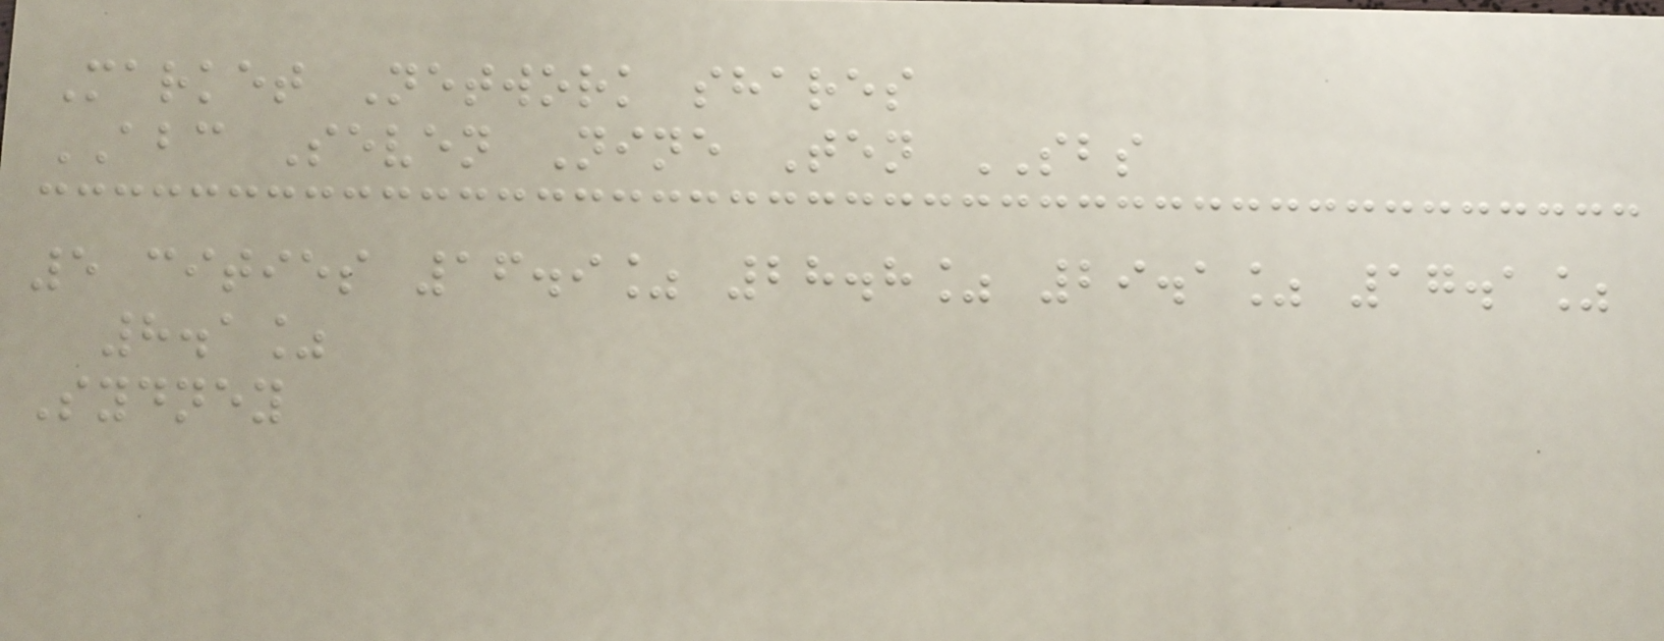Market Network shares
ABC Seven Nine Ten SBS
5 cities 16.9% 28.8% 29.1% 17.1%
8.1%
Sydney
